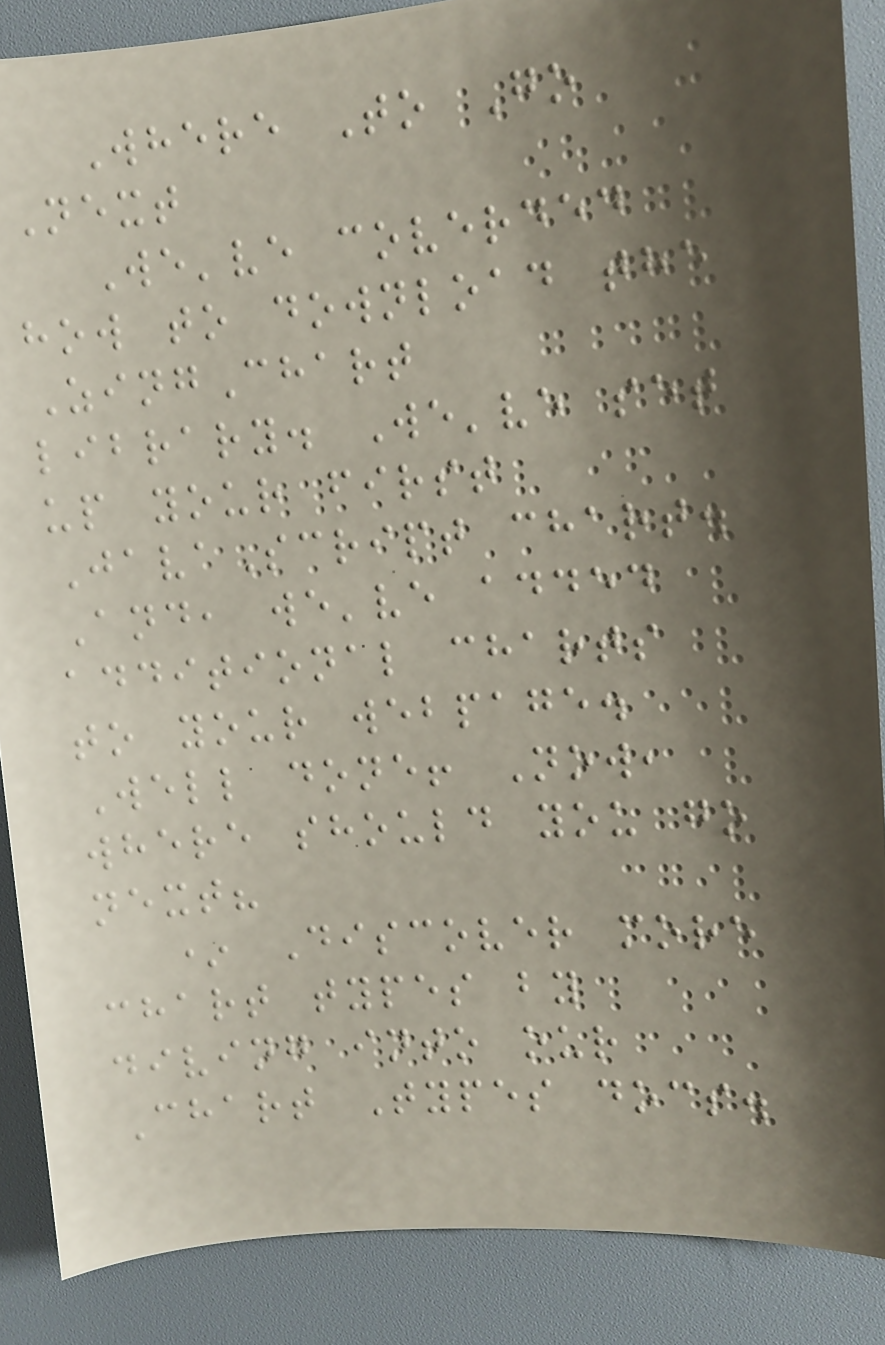Where To Go
Next
We've coverded
how to download the
ZingChart
library. We've set
up your first
JavaScript chart.
And, we've added
additional charts
to your webpage.
Well done! Now,
where should you go
next?
* Discover more
chart types by
diving into our
Chart Types docs.
